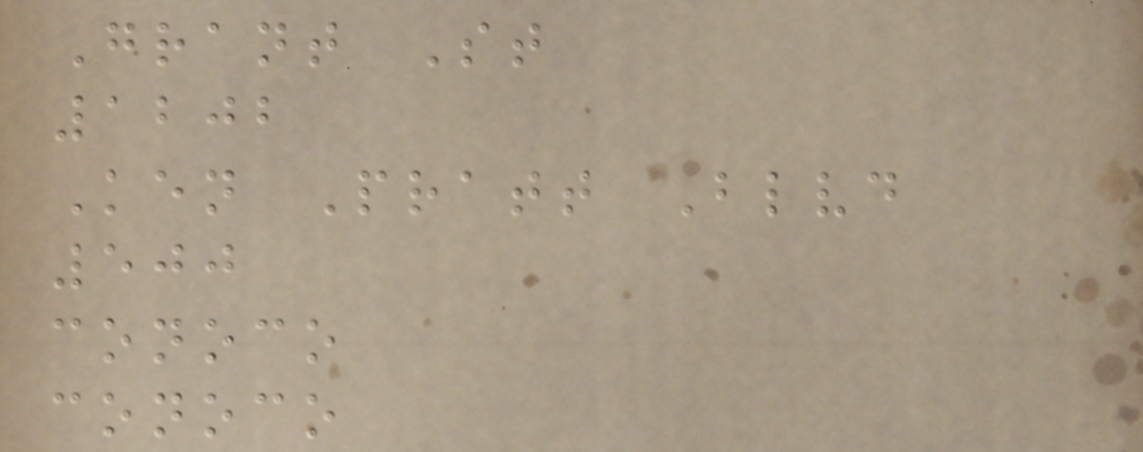Grant St
1202
Ken Pratt Blvd
500
conoco
conoco
